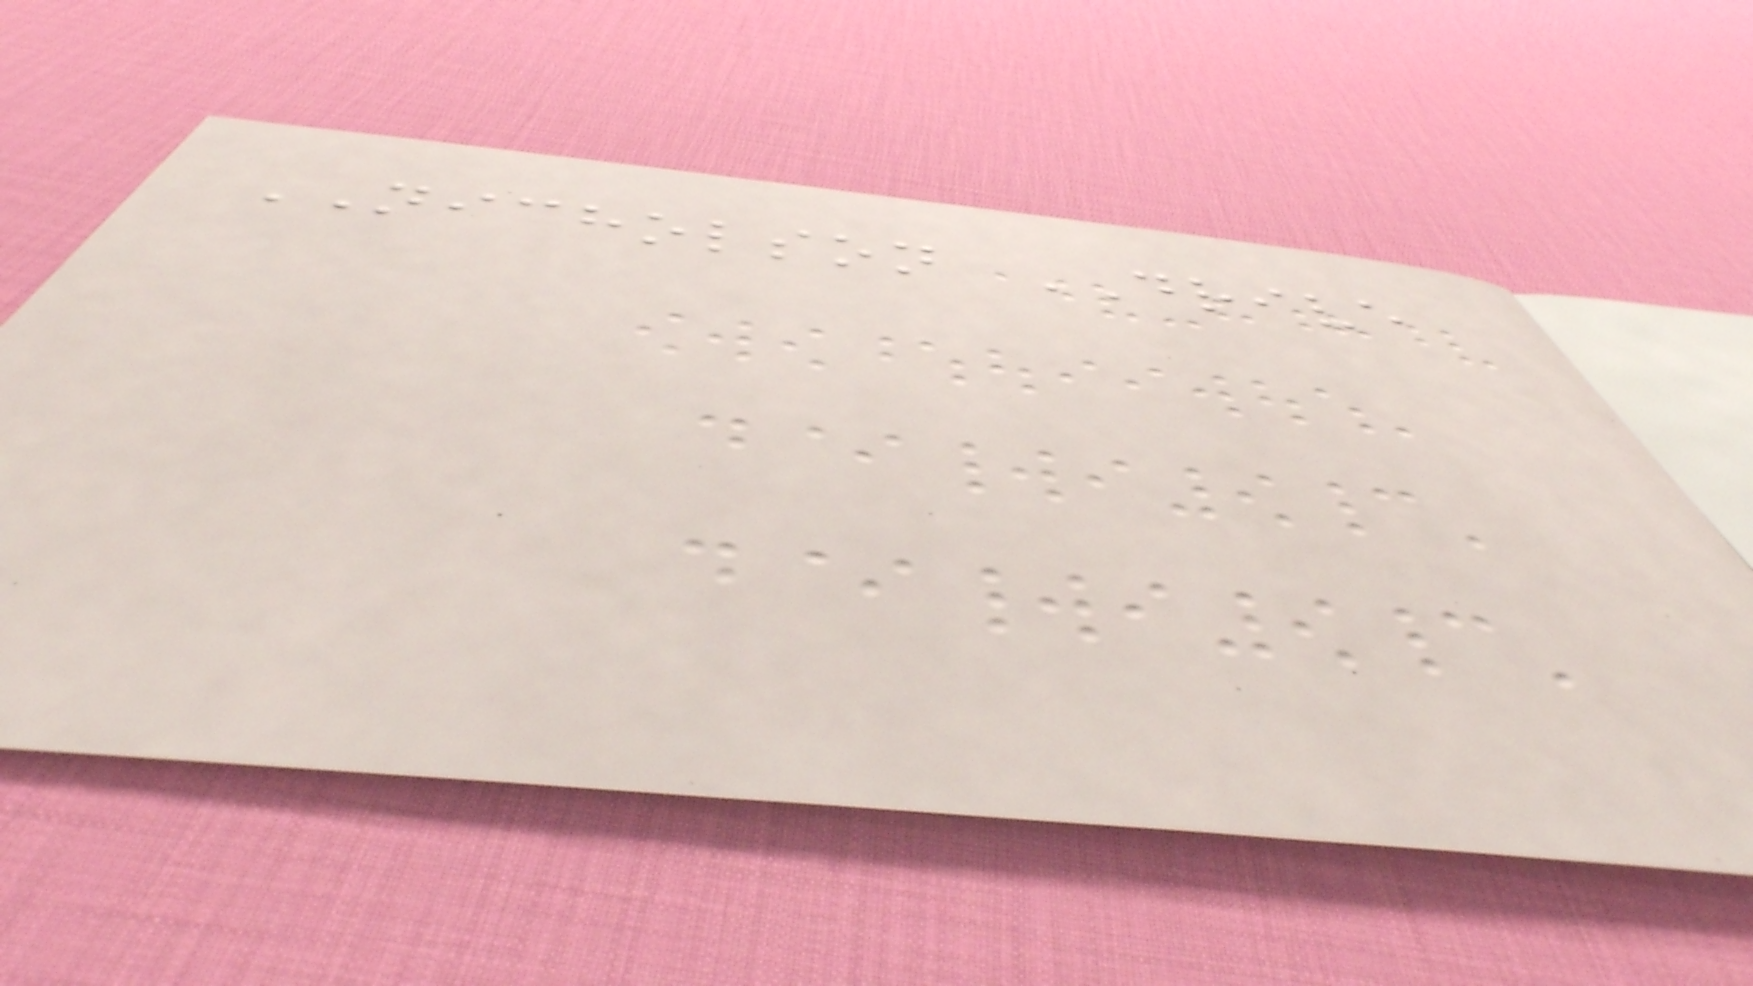NICHOLSON DRIVE
